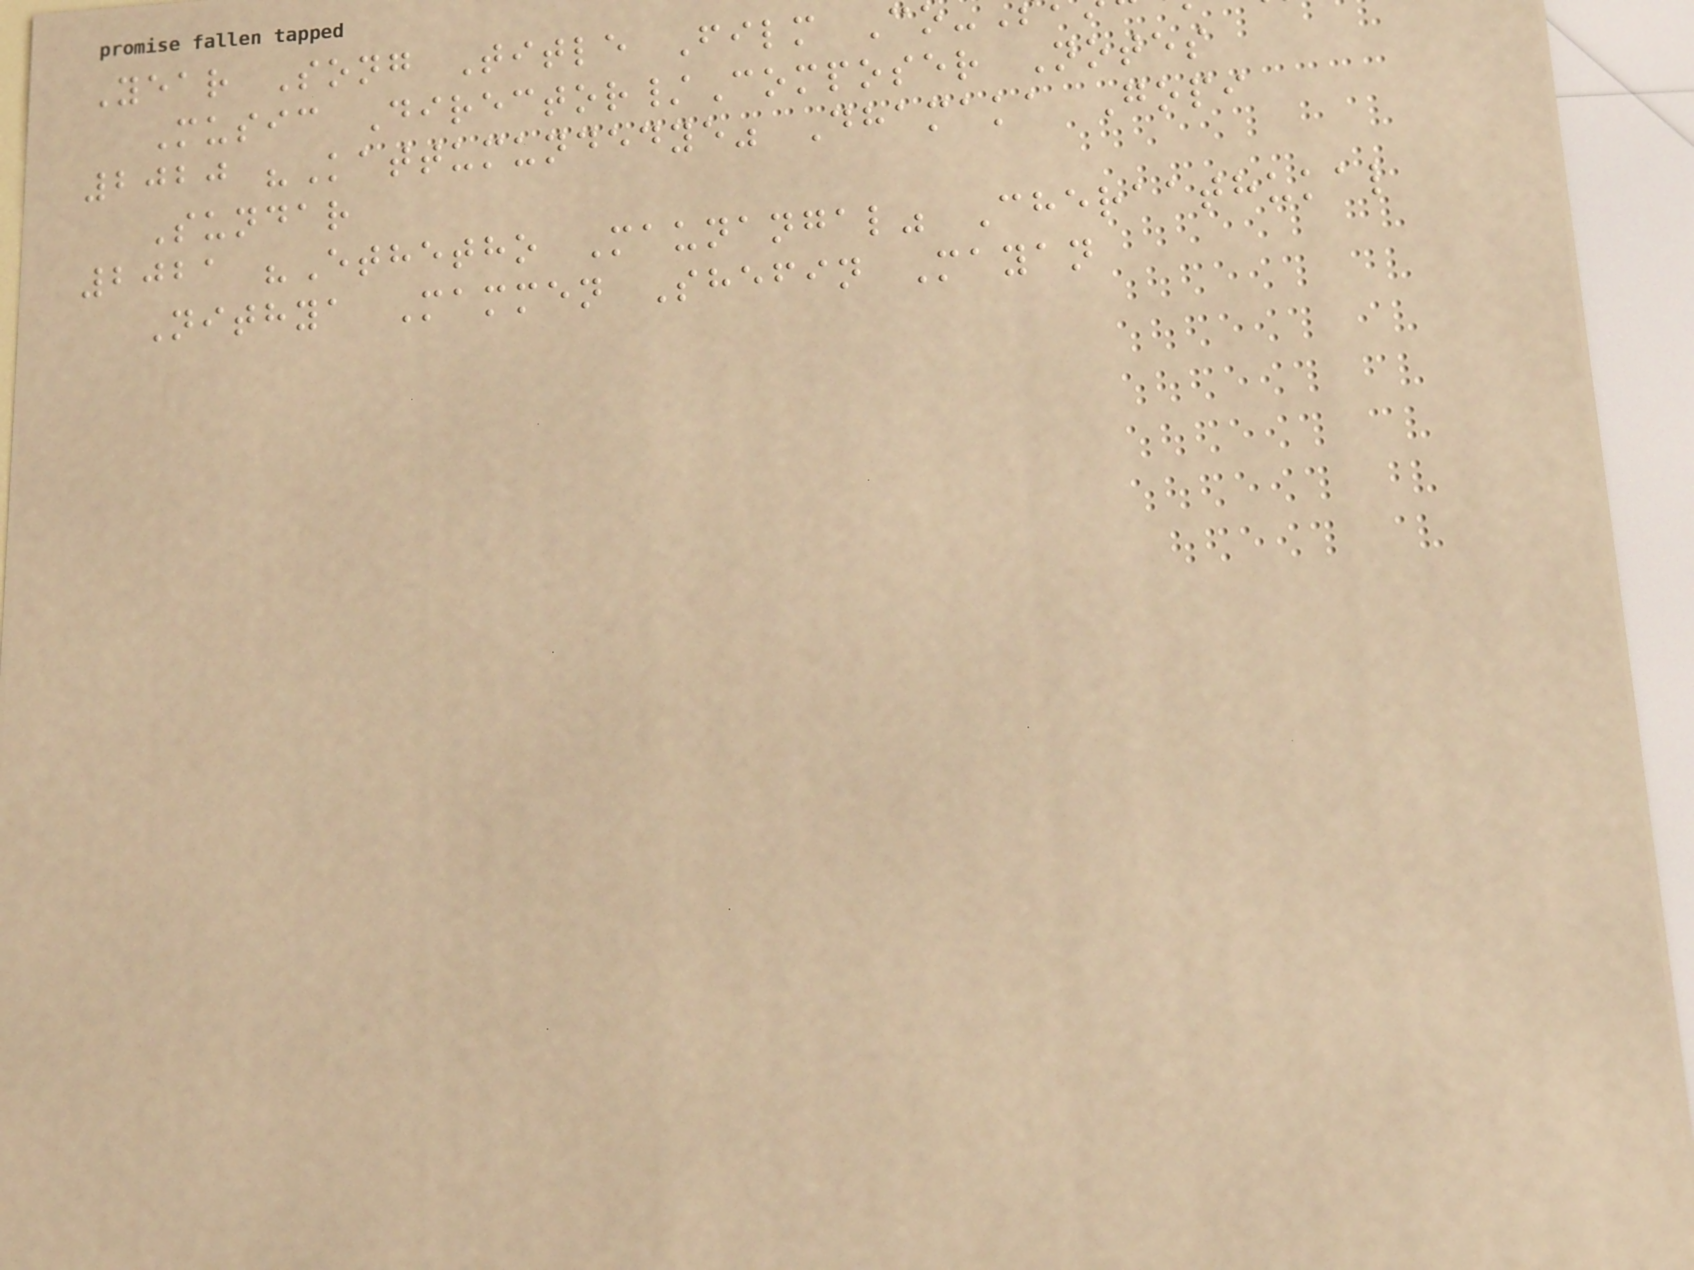Year Song Title Film Co
Music Director/Composer Notes
2020 "Kattumundedye" Dhamaka Gopi
Sundar
2021 "Ethetho Maunangal" Cheraathukal
Nithya Mammen Shefin Mayan
